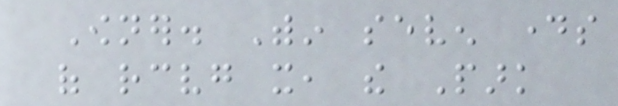Owner. Within seven days
of receiving it, the Park
